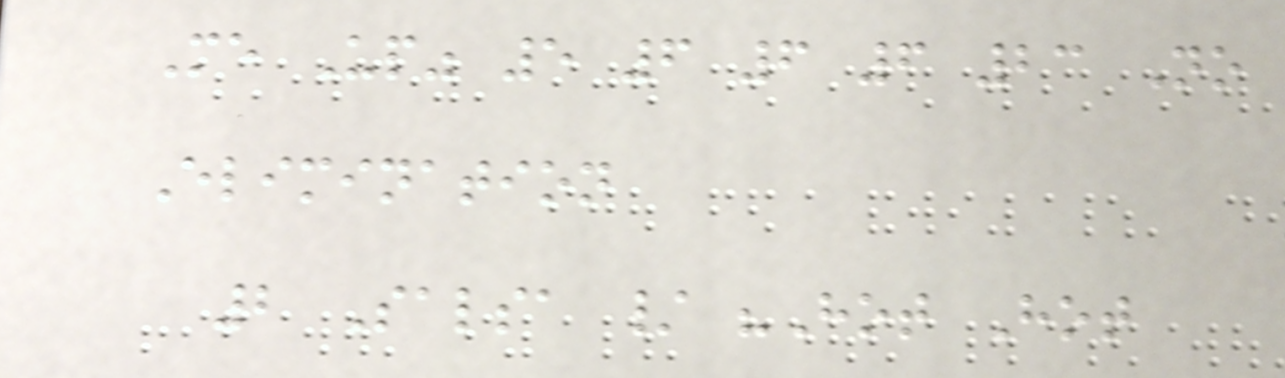Me Up" 5 6 6 6 23 No
Elimination
2 Salsa / "Hot Hot
